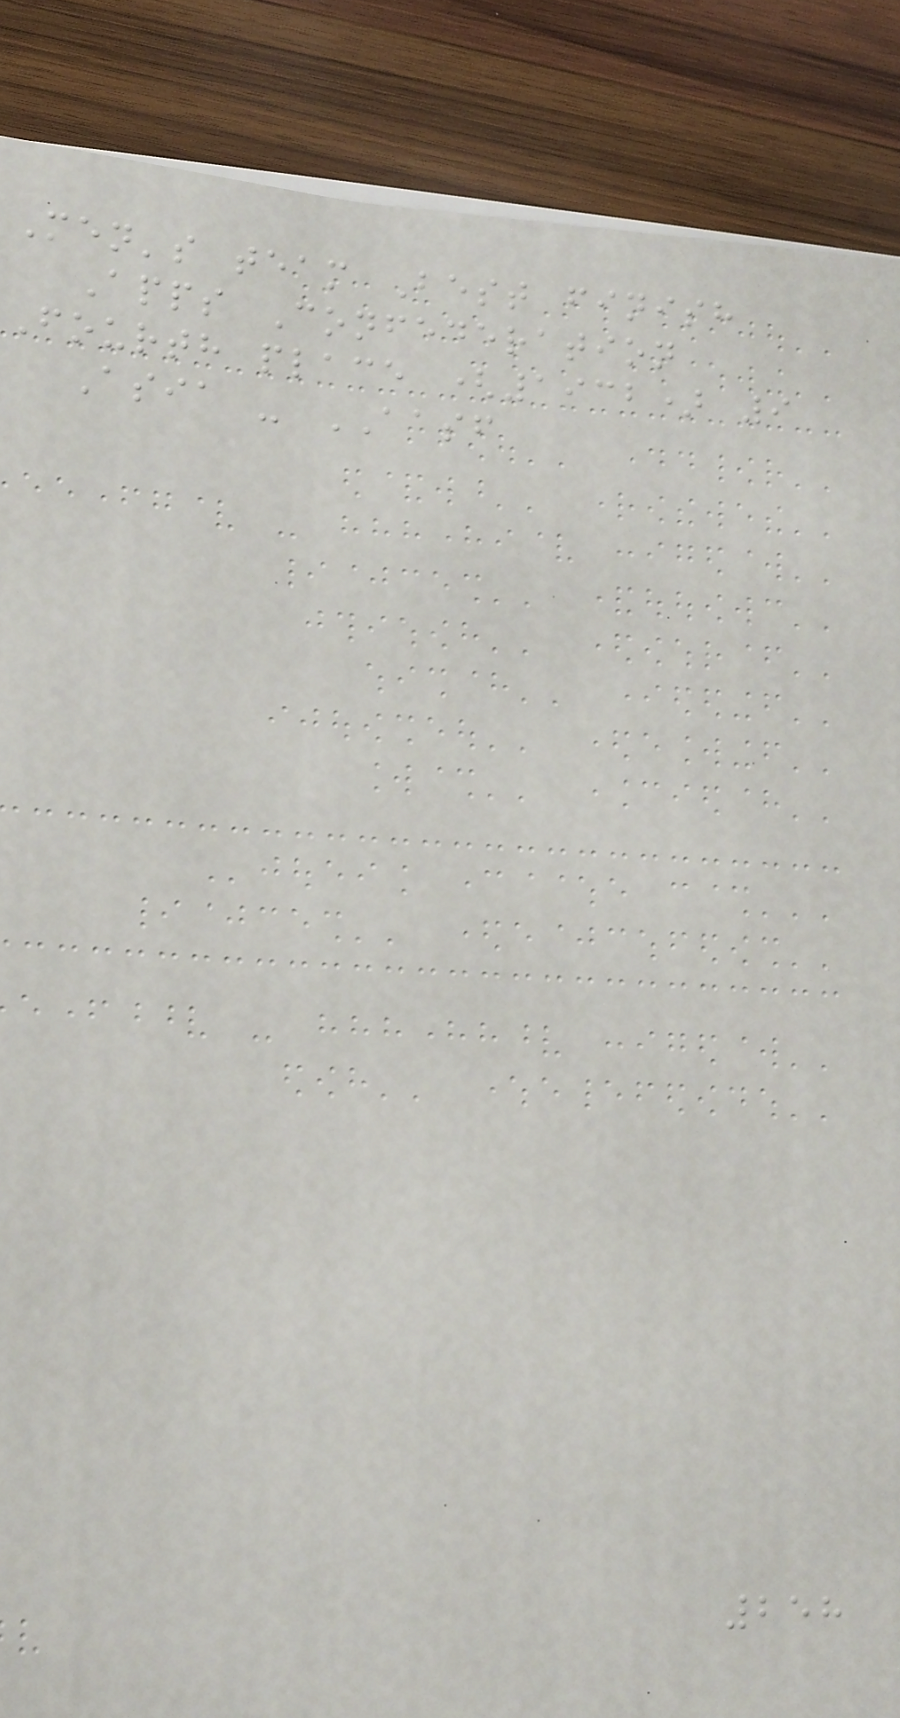Men's team Best finish
Apps Confederation
Fourth place (1932) 9
Asia - AASF
258
